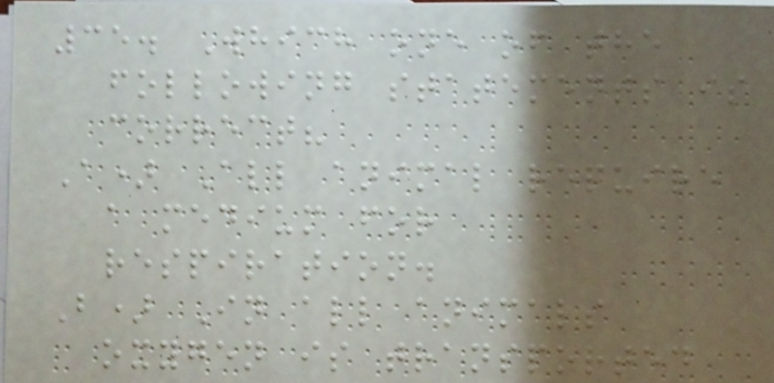35. Which one of the
following statements is
correct?
A) All animal require
a medium for
respiration.
B) In all animals
oxygen is transported
